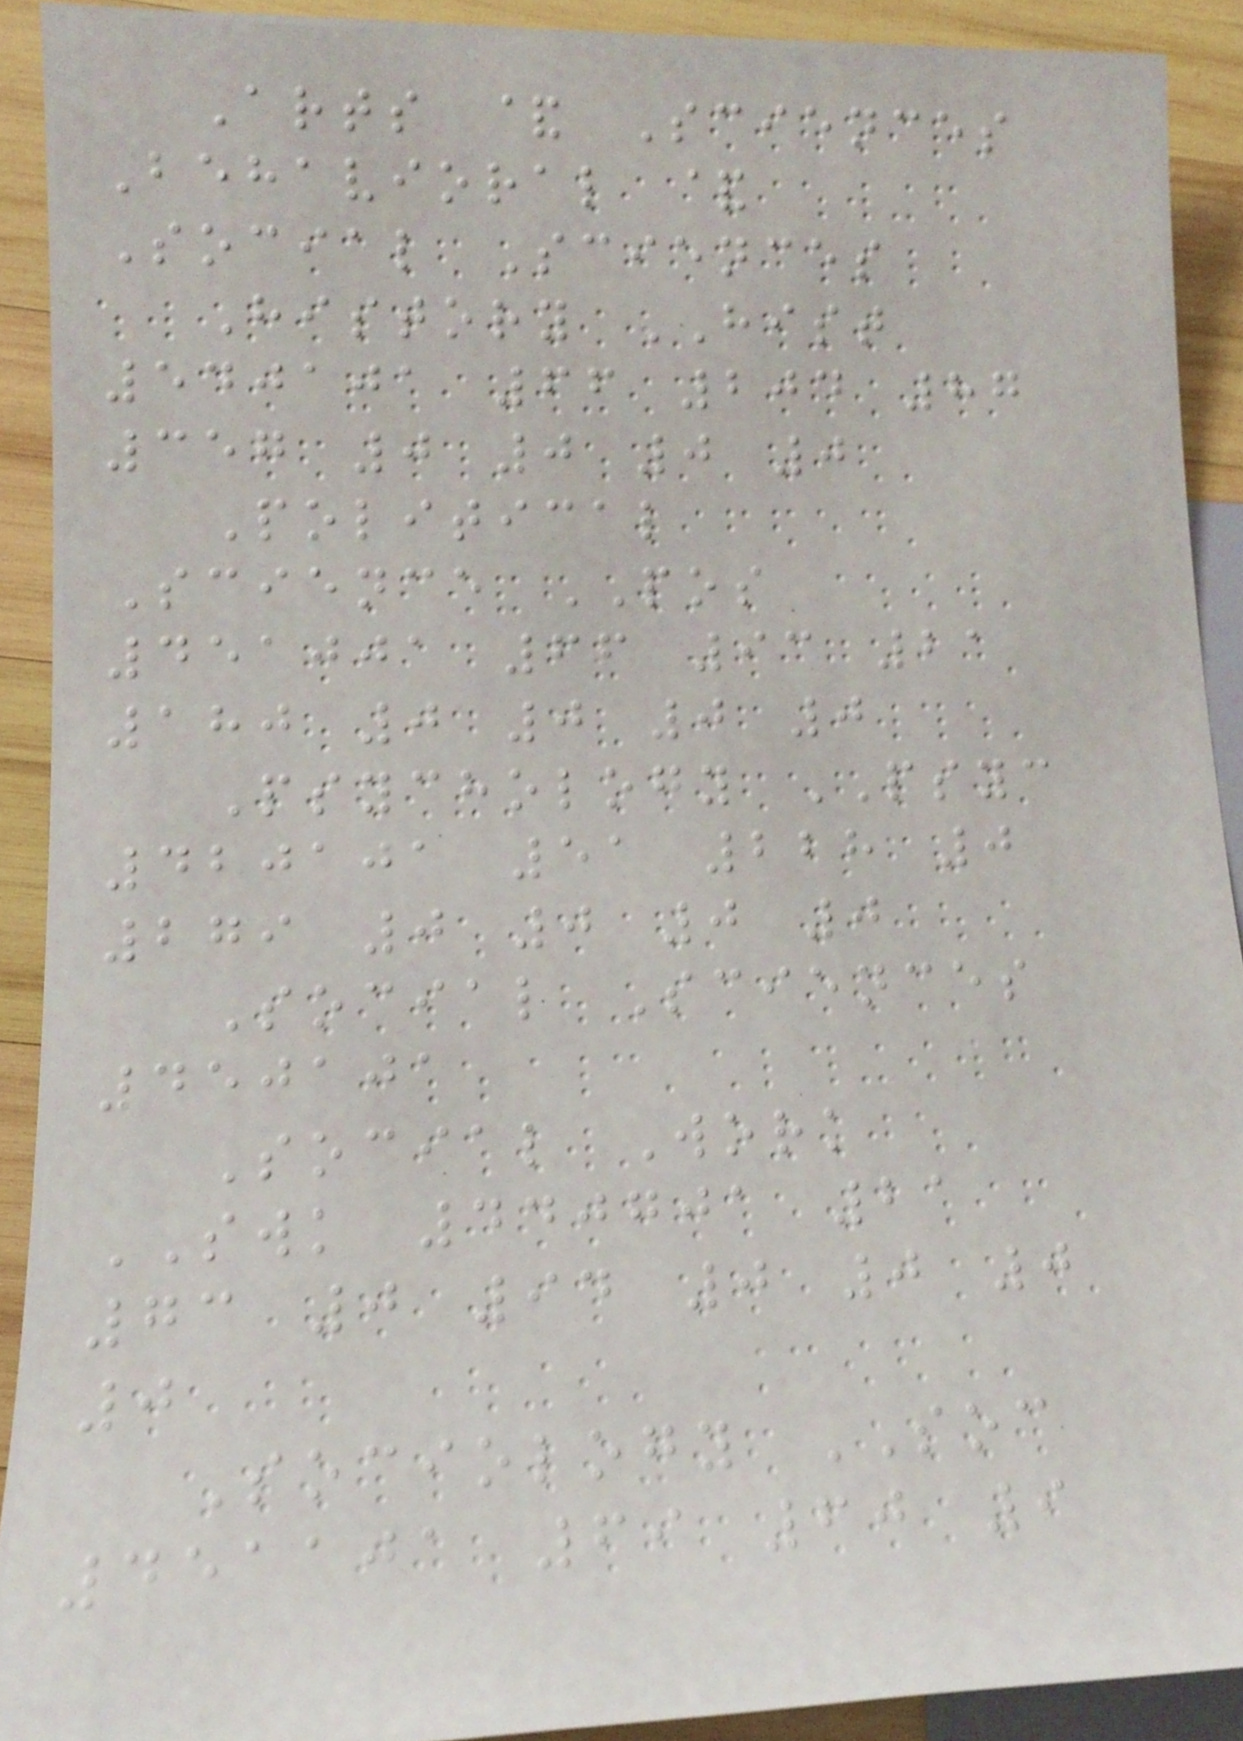Arts & Sciences
Behavioral &
Social Sciences
History HIST
540101 66 204 87
357 0 0 0 0
Political
Science POS
451001 66 93 21
180 0 0 0 0
Psychology PSYC
420101 51 228 0
279 0 0 0 0
Social Sciences
450101
Social Work
SWK 440701 21
73 0 94 0 0 0
0
Sociology SOC
451101 69 60 9
